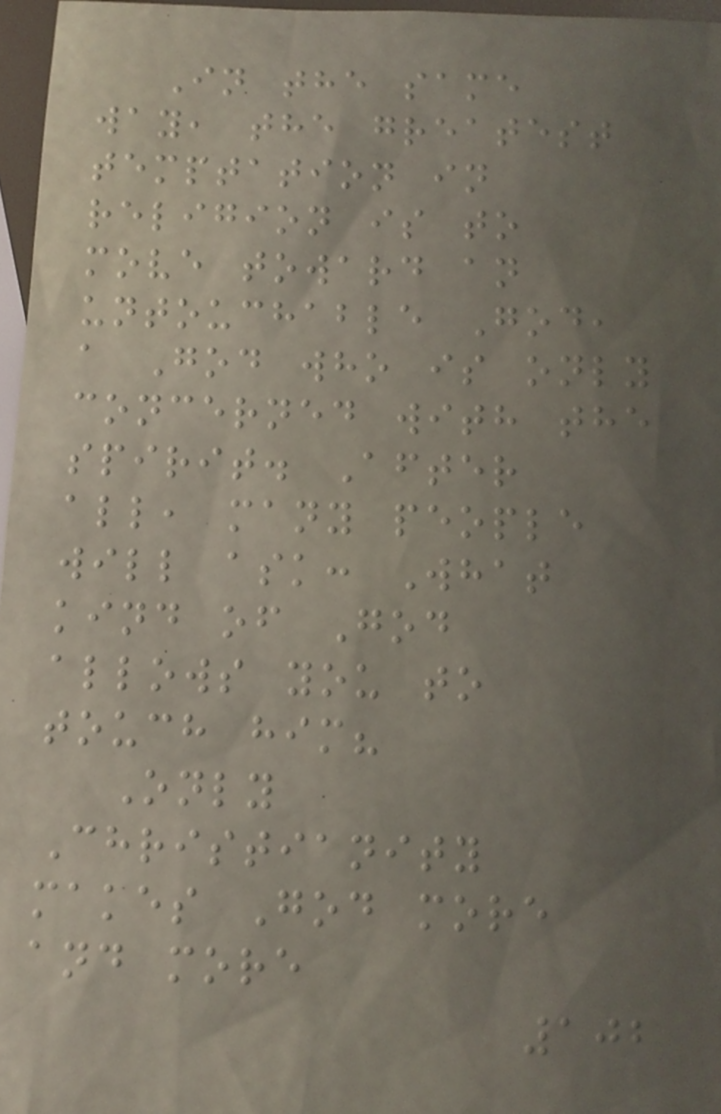In the same
way, the greatest
temptation in
religion is to
move toward an
untouchable God,
a God who is only
concerned with the
spirit. After
all, many people
will ask: What
kind of God
allows you to
touch him?
Only
Christianity
makes God more
and more
102
